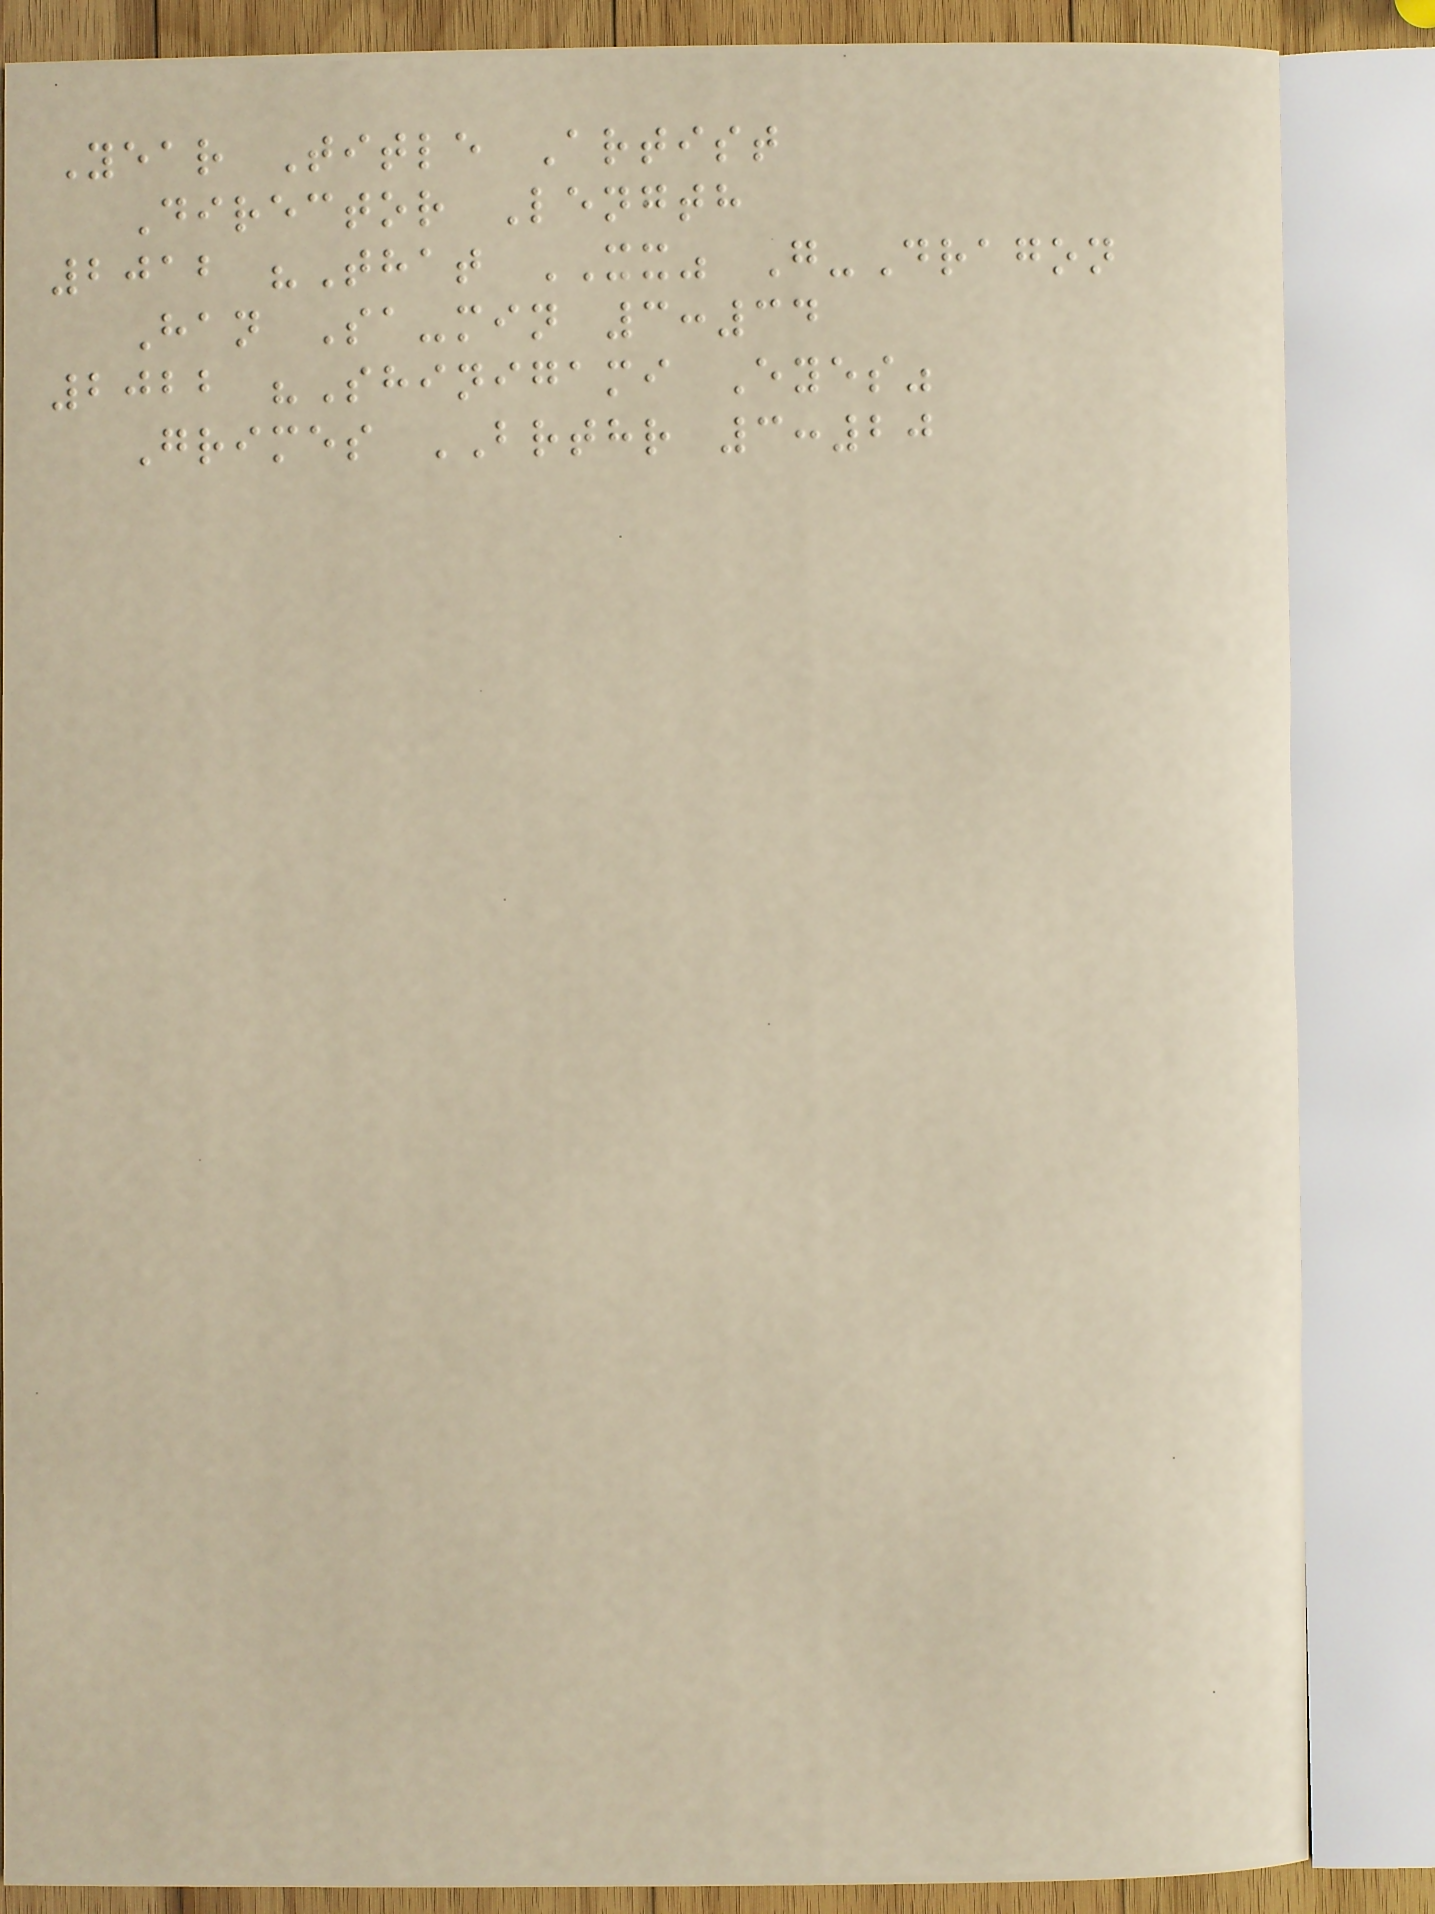Year Title Artist
Director Length
2012 "That XX" G-Dragon
Han Sa-min 3:34
2022 "Shinigami Eyes"
Grimes BRTHR 3:20
